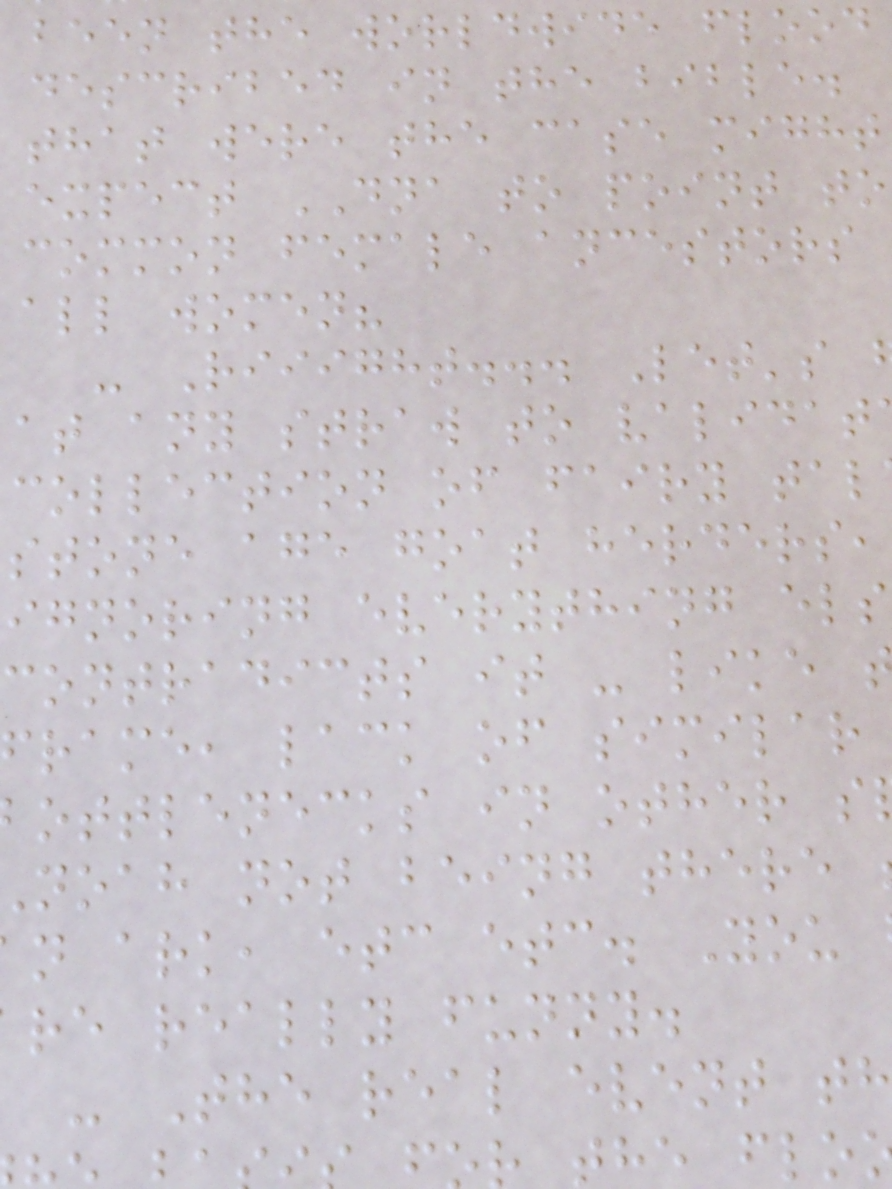been the worldwide flood
described in the bible.
that were the case might
expect DNA to point to
common female ancestors
all women?
- Riiight... Let's
at any straw to validat
collection of fairy tal
stone age goat herders,
ignoring everything els
contradicts it - like
rame, lack of similar
ottlenecks in other s
noah not being there
n ark, etc etc. You
re really funny.
- The real event th
the flo
